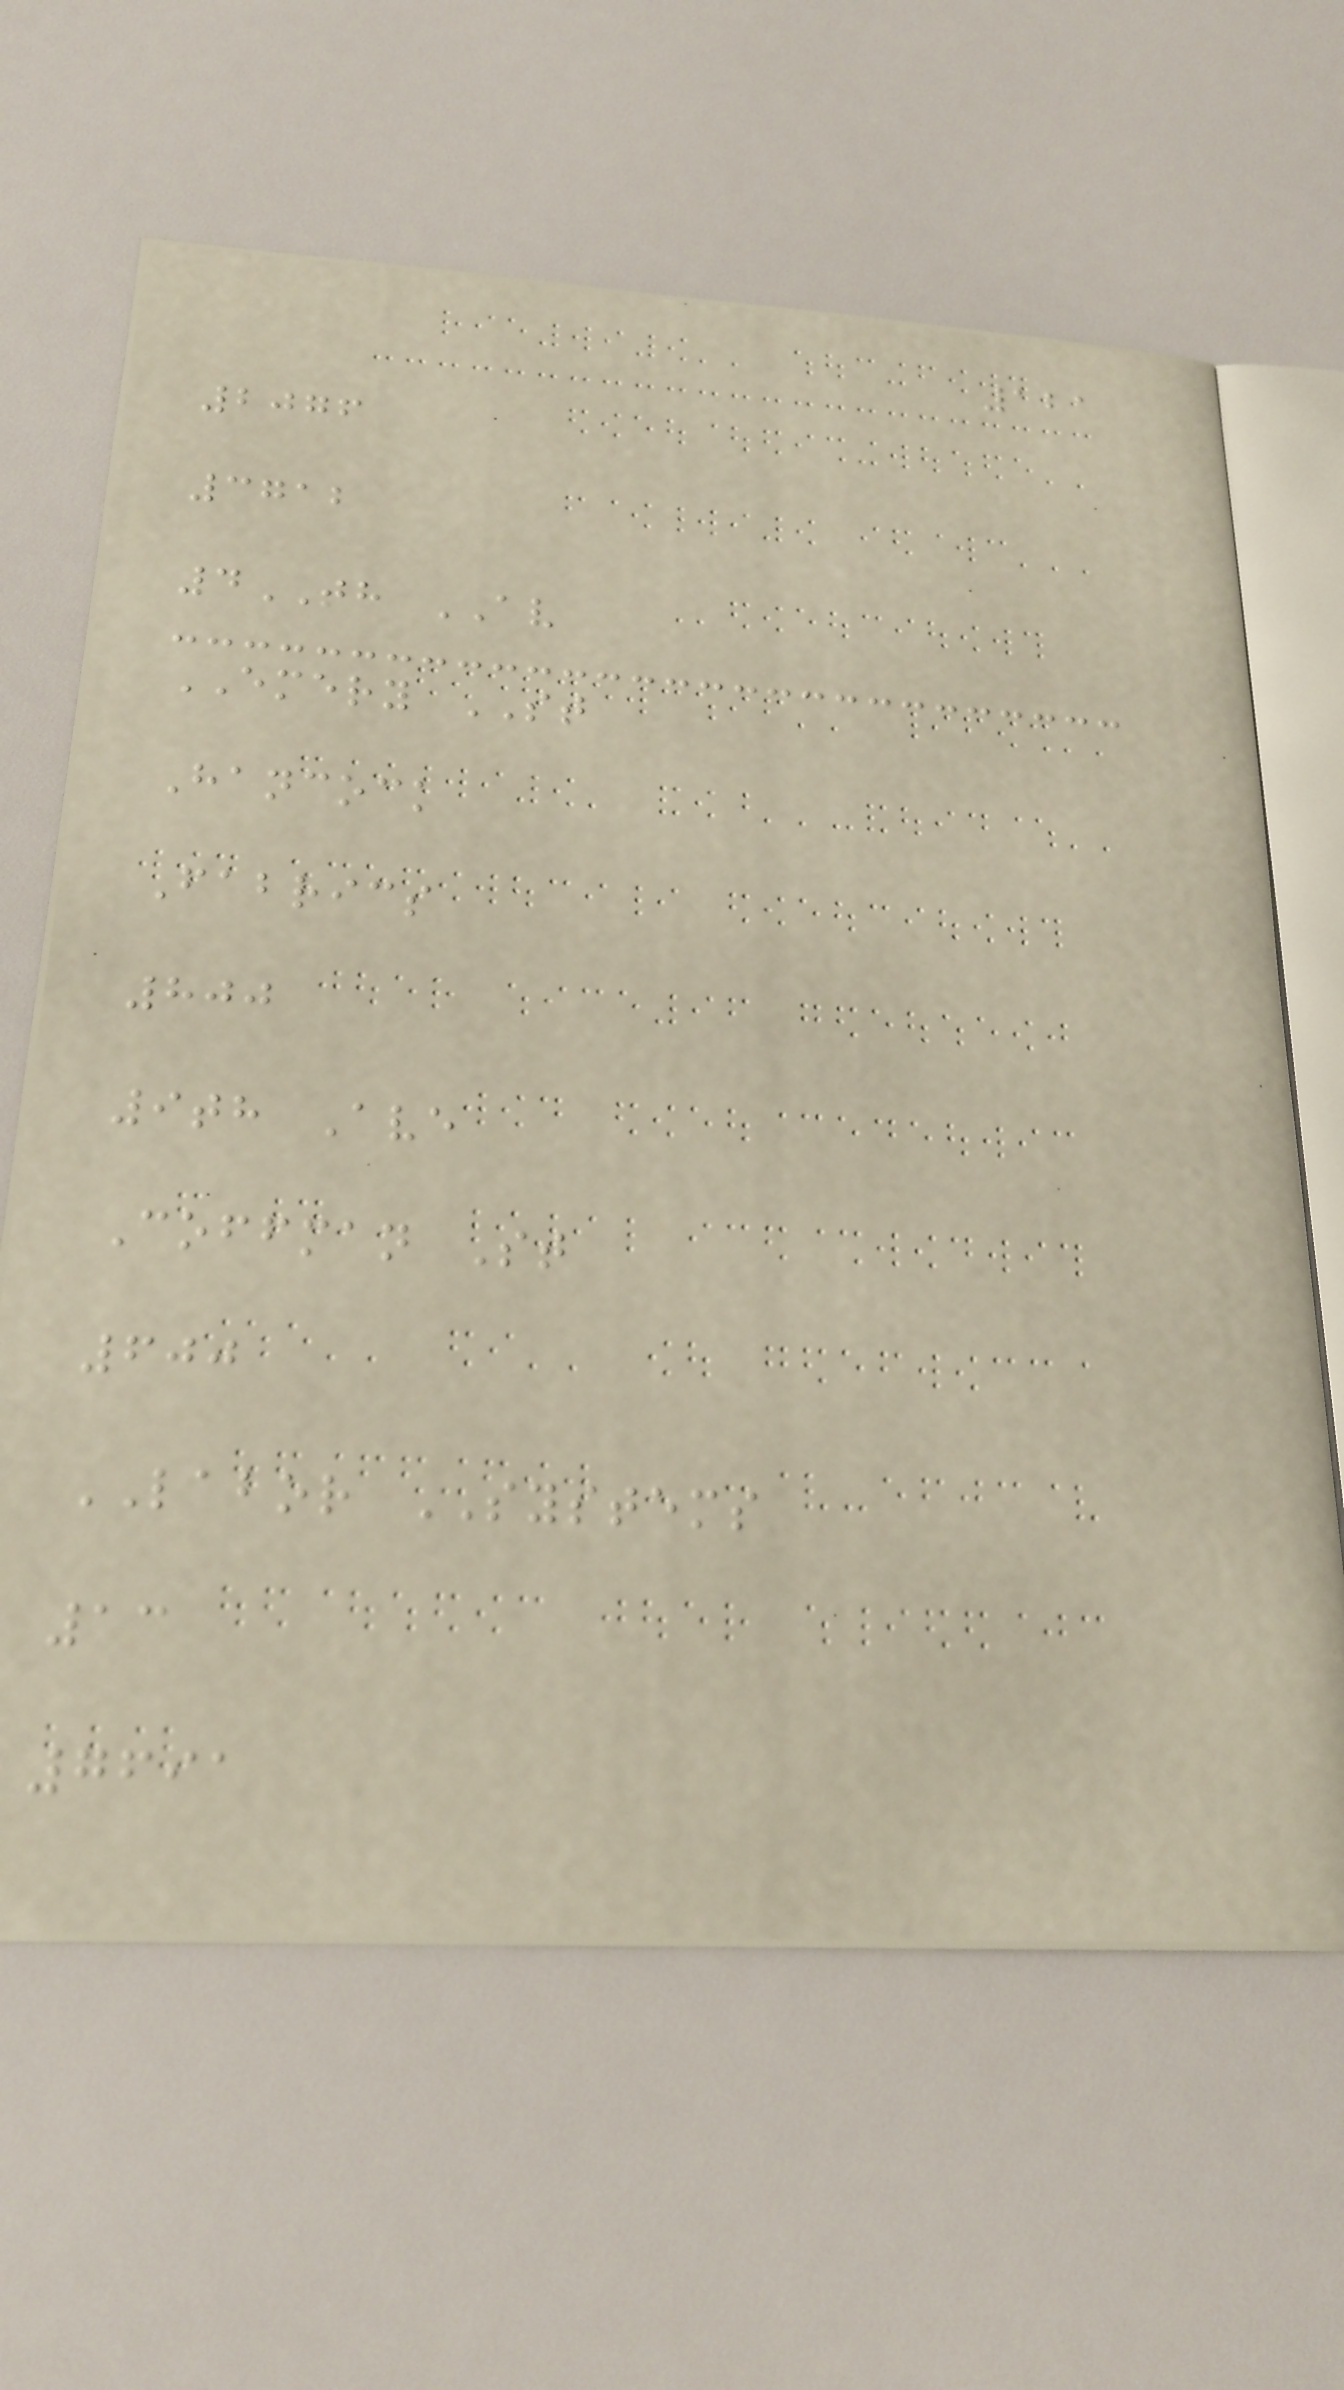121
2076
3712
4TH AV
EMERY ST
Hancock
Fabrics
800
9th Ave
Coffman St
600
LABOR SYSTEMS
13
7691
